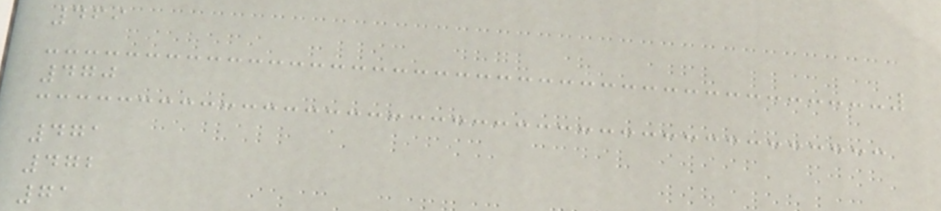469
470
471
472
71
